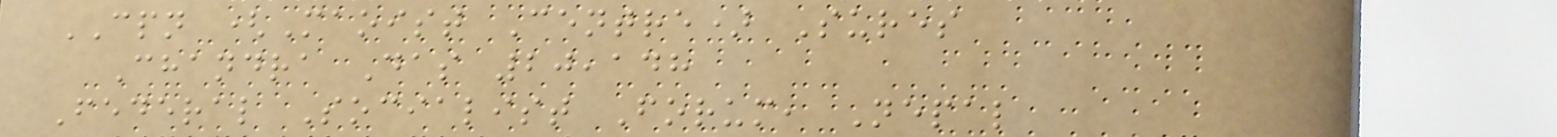CPN (Maoist Centre) Sures
Chandra Das 20,148
Federal Socialist Forum, Nepal
